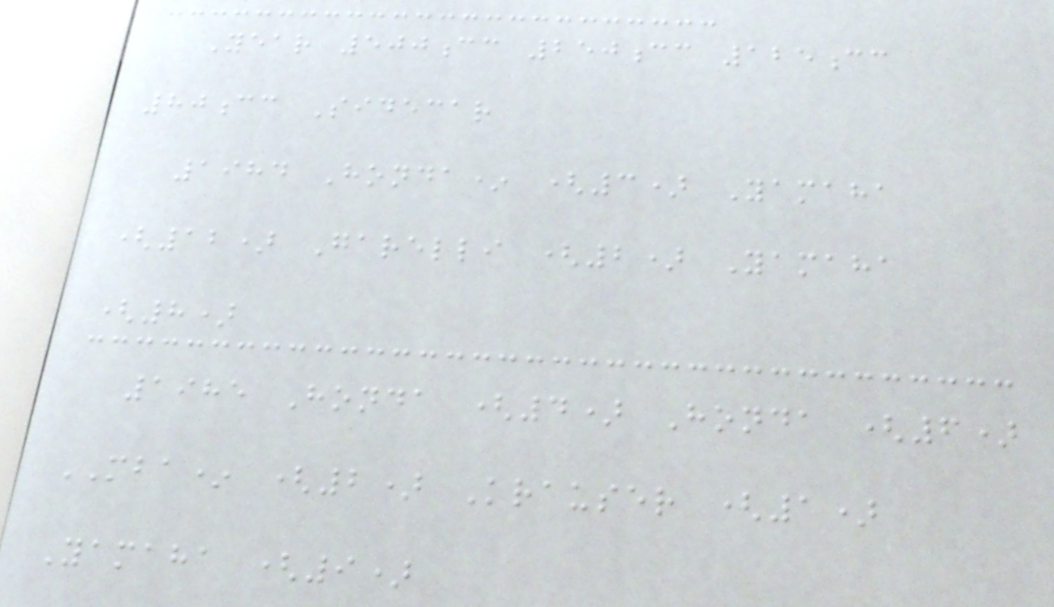Year 500cc 250cc 125cc
80cc Sidecar
1984 Honda* (3) Yamaha
(12) Garelli (2) Yamaha
(8)
1985 Honda (4) Honda (6)
MBA* (2) Krauser (1)
Yamaha (9)
